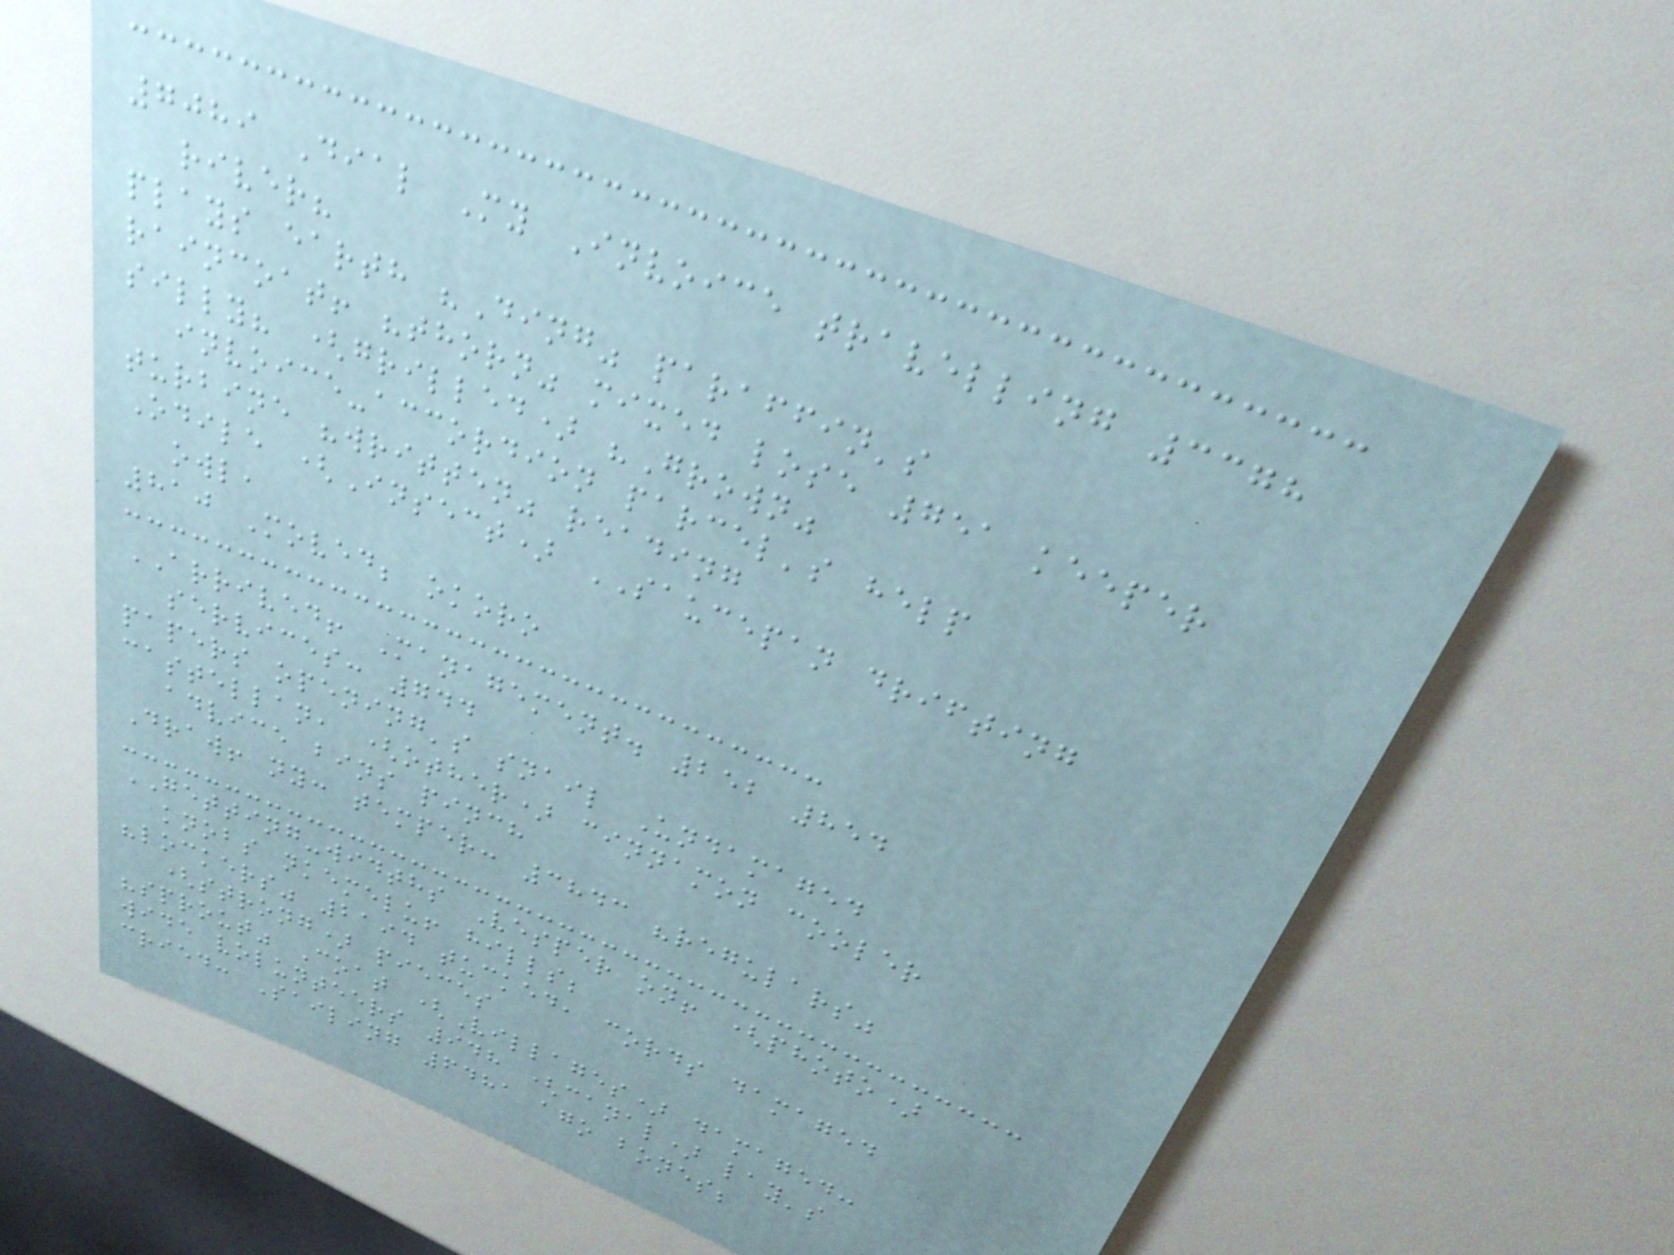7089 Dial My Invoice travelling 3378
river?
plays earth "Ding" paraffin's
raincoat! "thorn" mixed lose 751 keeper
silly? (grilled) "Grown"
invoice-accordion parcel's help
turbine "written" reading
Odile (Insect) SAUCEPAN drifting
owl,
810 Moved; okoro
ARRIVED! Management. 252 854
services: 744
papers opening's snail Undamaged
castellan, (other) cinnamon cooler
advice bins pinch
Draw! ny: temper: 3843 "regulars"
GETTING-widths Vesper on! (photo)
knobs nkemelu! hills;
"lockers" 2194 tucked, cords damaged
(strong) pieces
"sprout" Coat (Villages) damaged:
wide volunteers 948 (canal) lay's
cried: Sailing 6481 ago bones;
